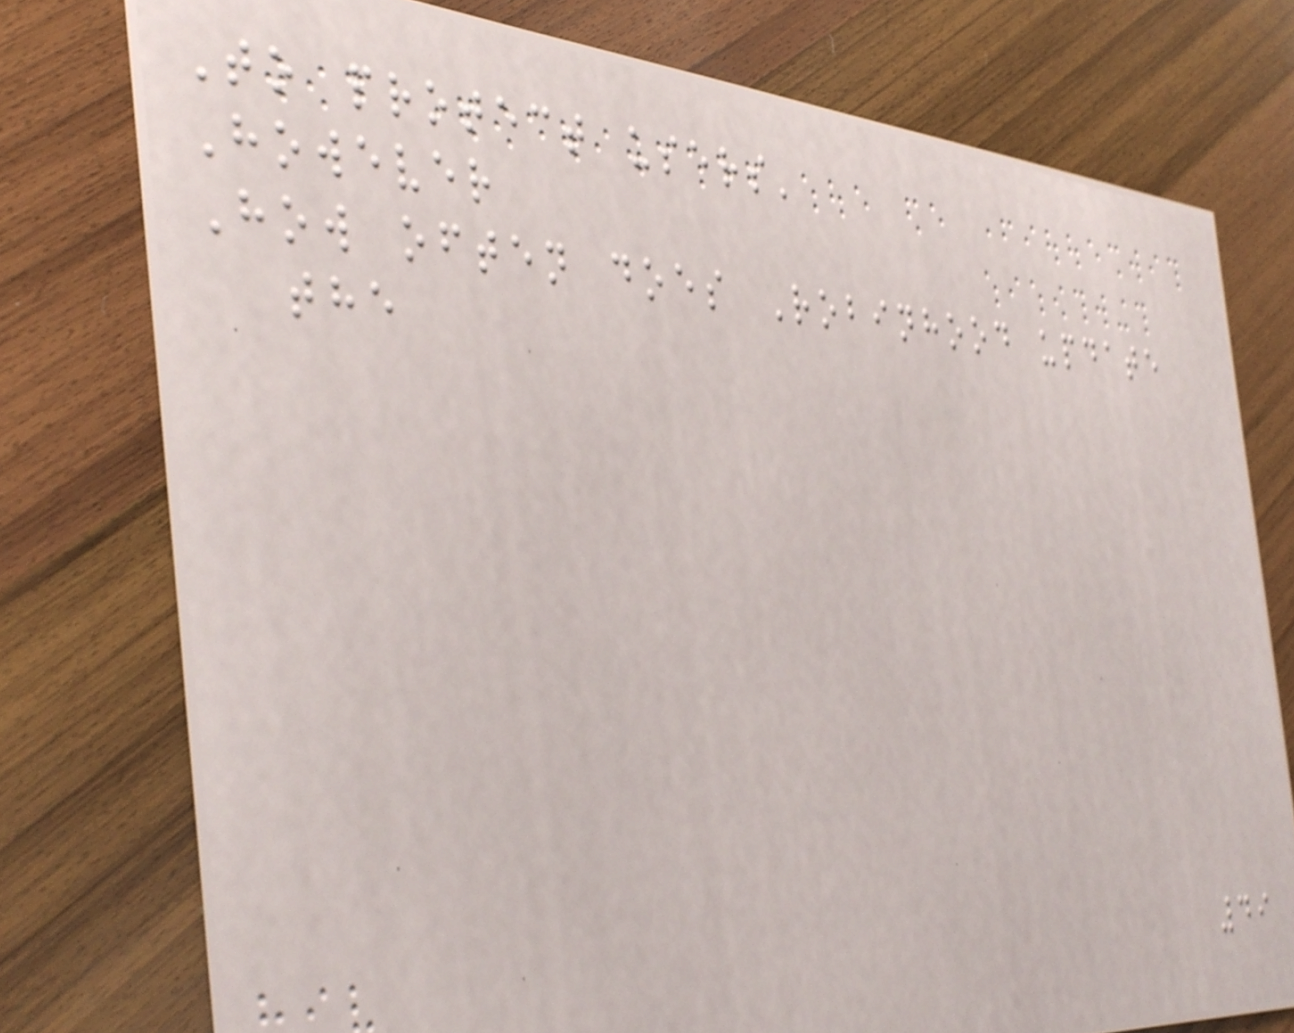To protect users'
However
How often does Robinhood update
the
49
